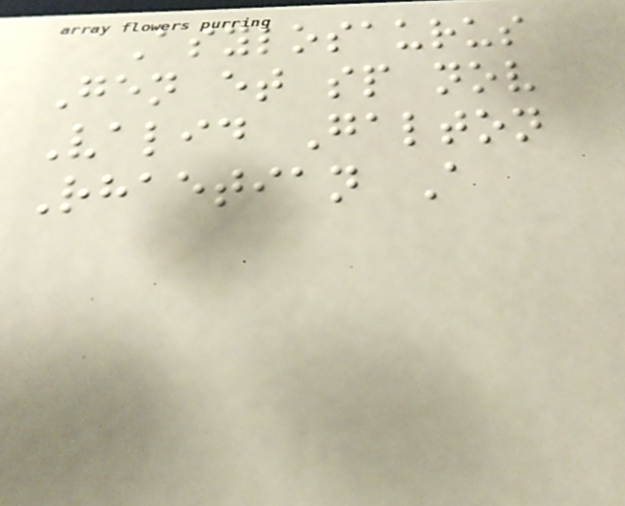Asylosaurus
Gen et sp nov
Valid Galton
Rhaetian A
